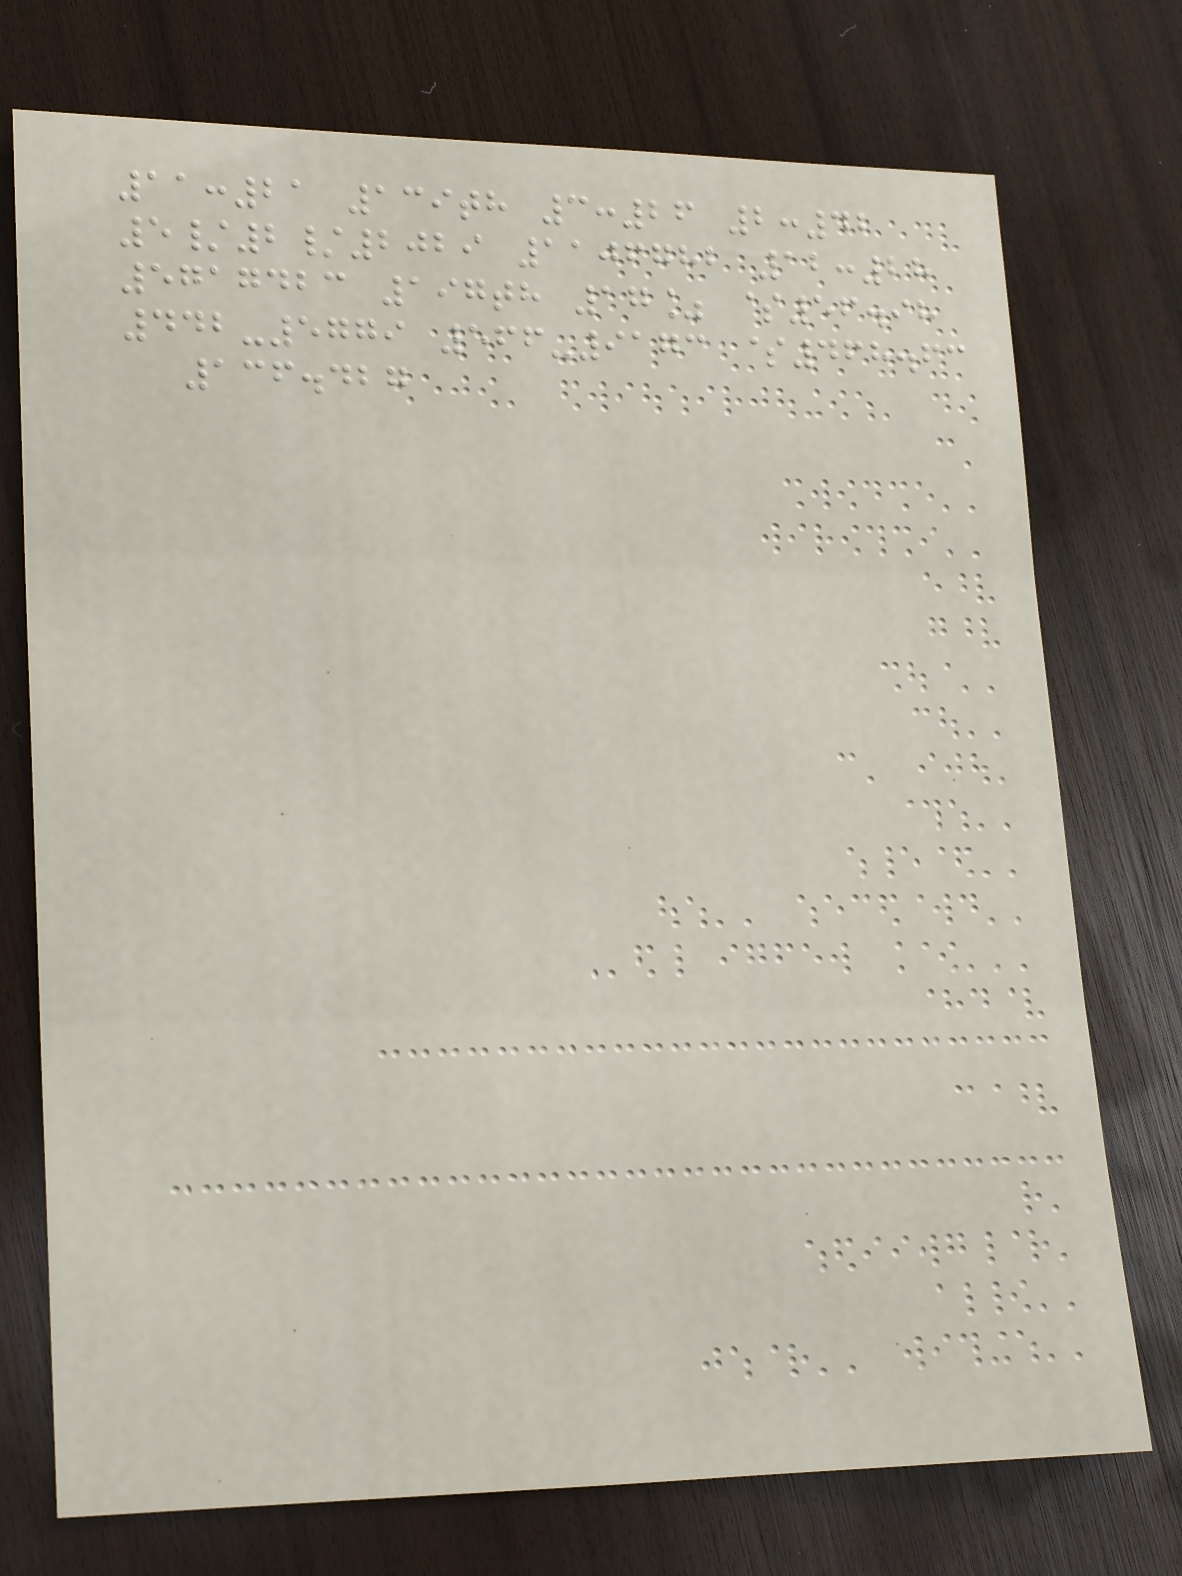11:21 139th 3:26 2:42
5/2/2029 1106782 12:28
5717423 197th 17% $56.98
442-5779 566-9173 $468.63
136.427
